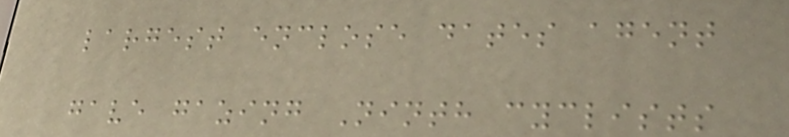largest enclose dates agent
gave gazing Ninth cyclists
